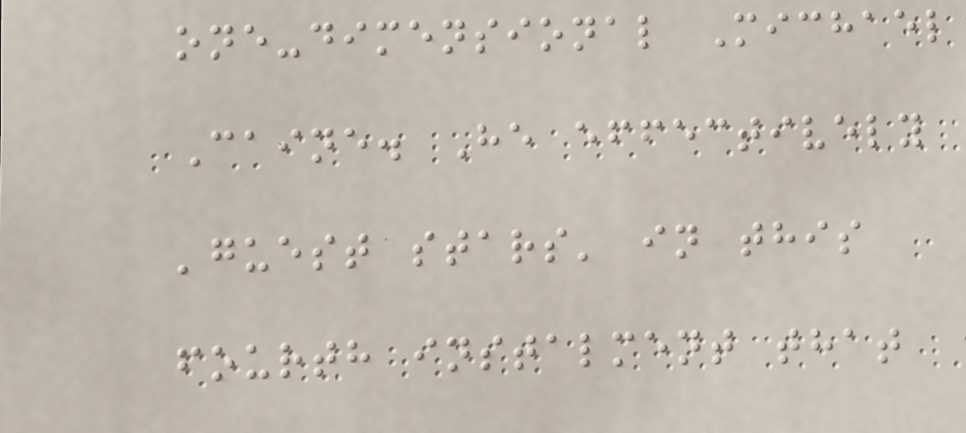one-dimensional Michael
Caine. He effectively
'guest stars' in this
fourth instalment that
